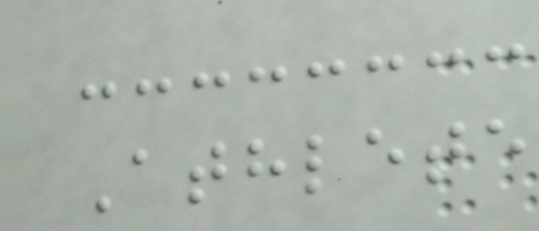Athlete
